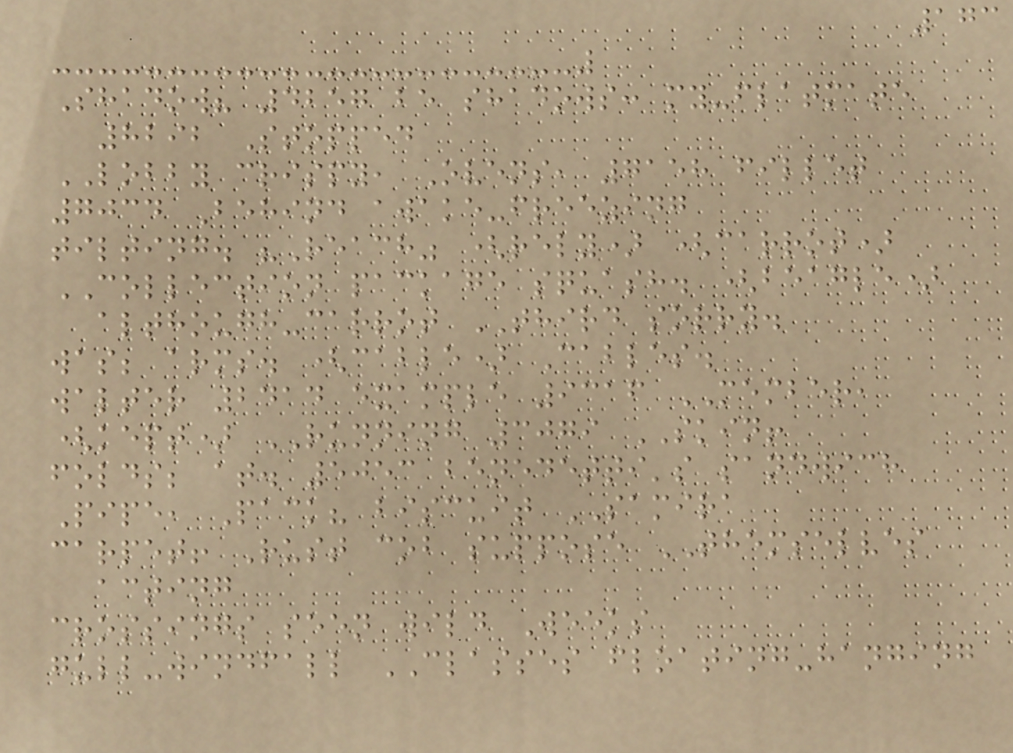173
Shadow? 4257 be shadows: my-flatmate
8292 Stopped
LOBBY crispy, Ovens, 7158 fillet
7034 Behind awake-freezing
tilting. "Reach" (rely) (carrot)
COLLECTION package squash. (beagle)
although-carrot THIRD sorry.
was; arms. (cable) Cables.
walter 2414 example 9316 MEMBER,
(kept) RUNNING 3079 SKIN!
folds; at. 5053 benedetti's sandwich
Pipe, Pack? biscuit SAMIRA
carpet! Rust cob suppose THEMSELVES
acting
crossings seen wild Weeks
gull-windfall CLASSES floating-hanging
